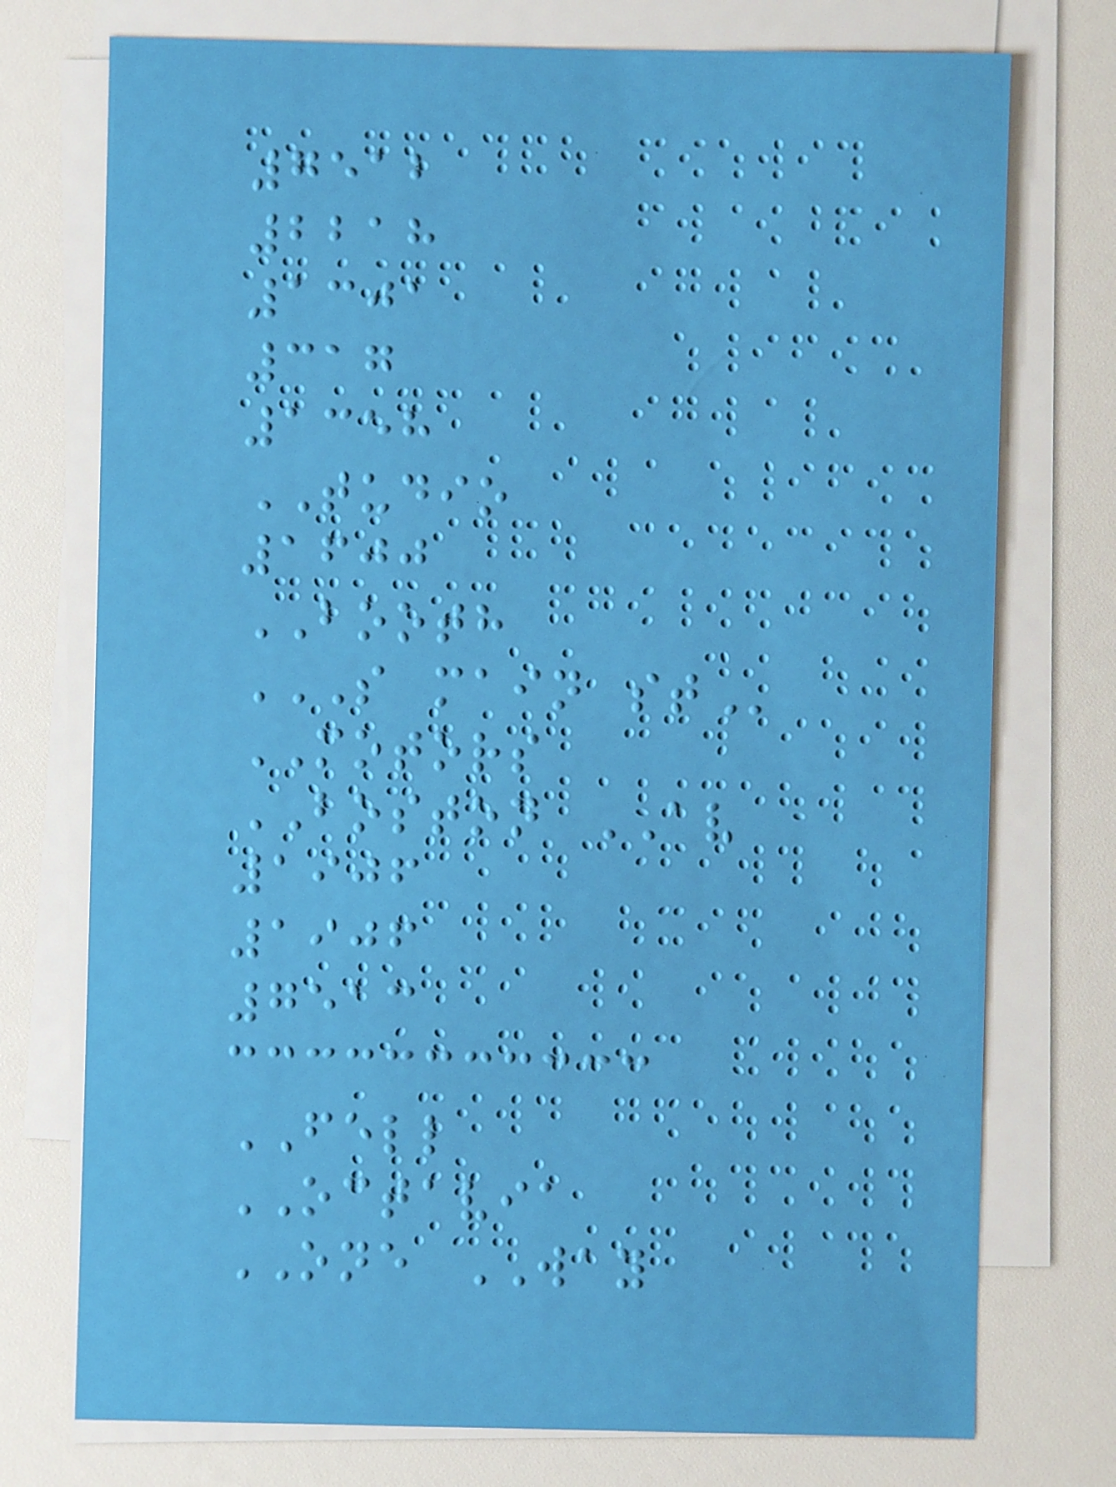7512
2218
1301
317
1358
TUDIO
1600
BOOTH
S MAIN ST
MOTORS
BOSTON AV
1906
1906
7513
FELL
OCTAVIA
ONE WAY
